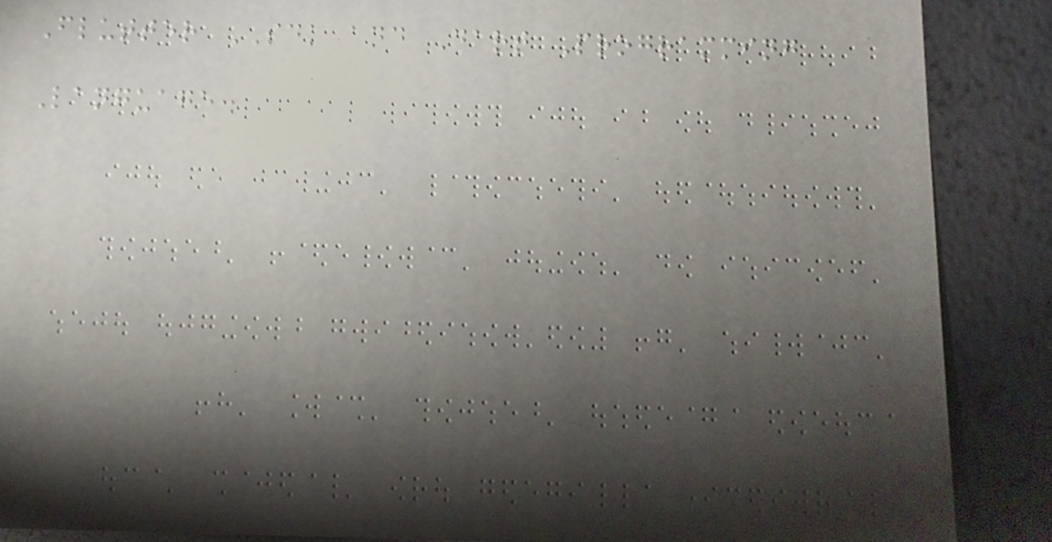Flutter SDK and Dart Programming
Language.
